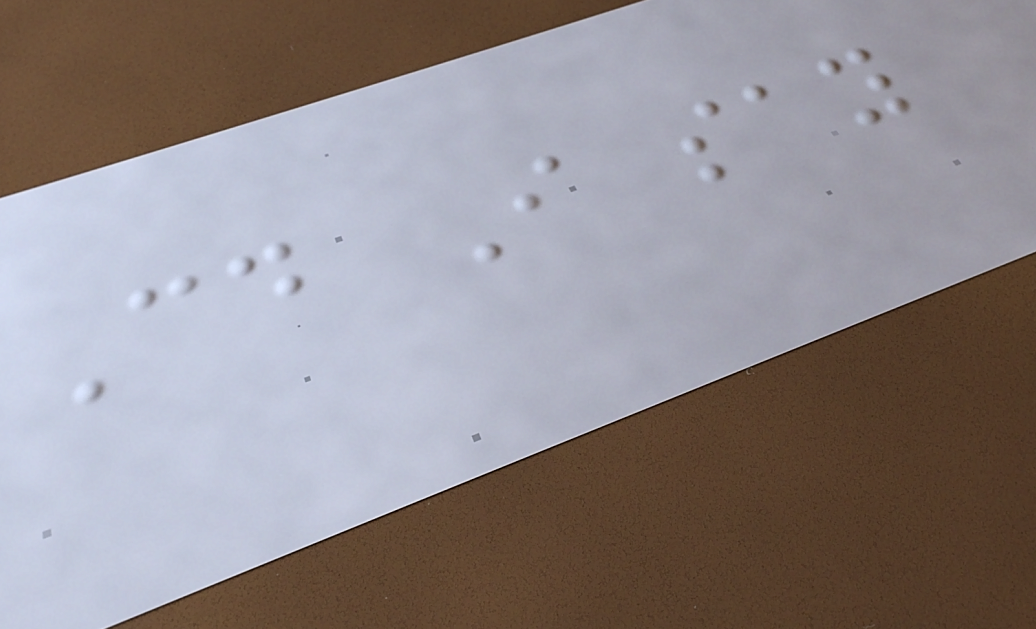Could I say
